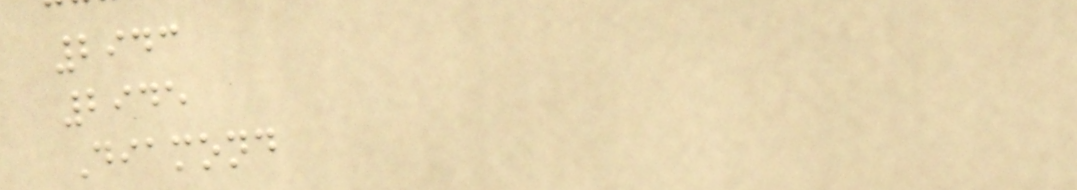2943
2945
Diamond
